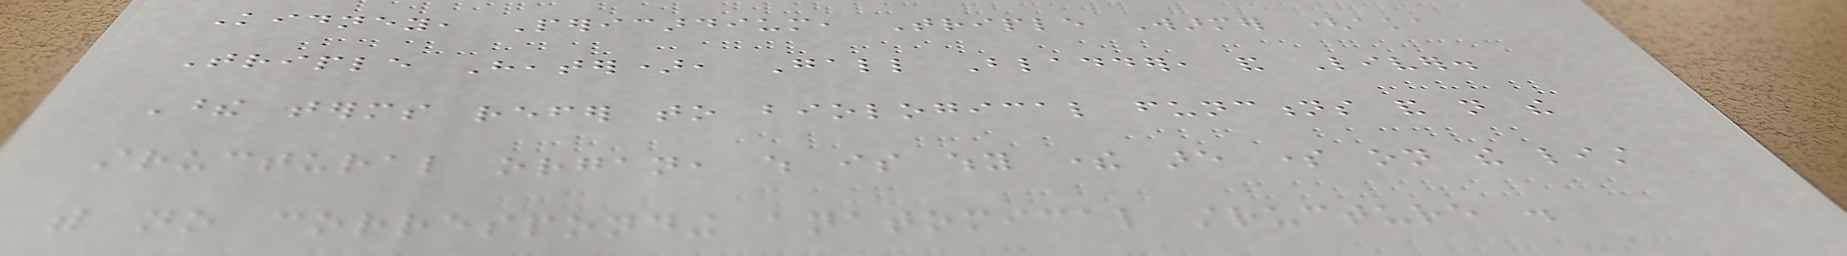Kidney, Pericardium, Triple Warmer (aka
Triple Heater), Gall Bladder, and Liver.
These terms refer to biological functions and not the
structural organ, which is why there are some on the list
with no corresponding anatomical structure .
